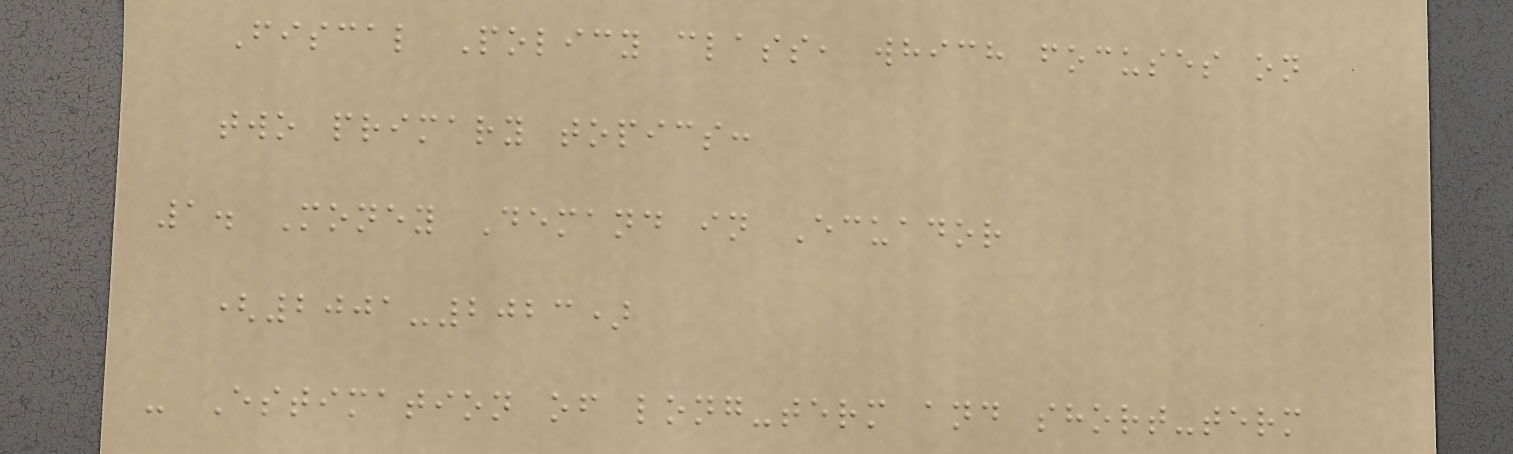Fiscal Policy class, which focuses on
two primary topics:
1. Money Demand in Ecuador
(2001-2023)
- Estimation of long-term and short-term
